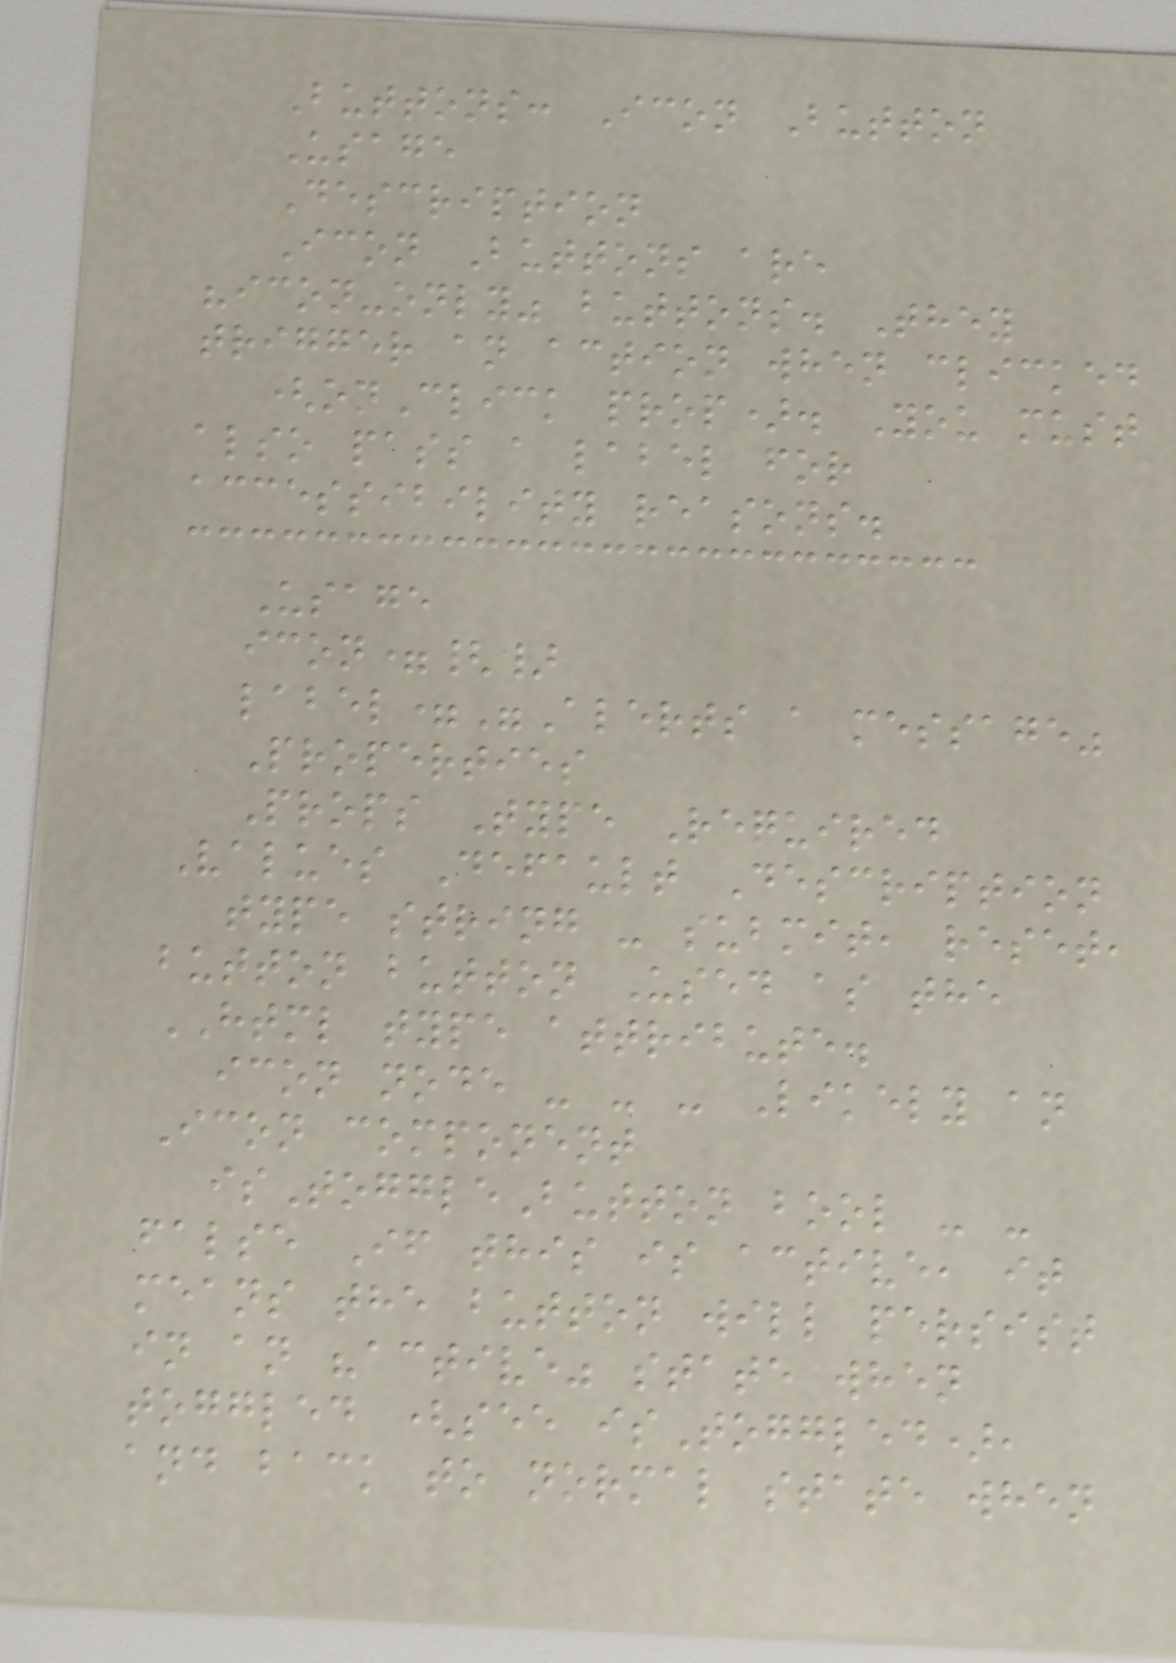Buttons: Icon Button
Usage
Description
Icon Buttons are
"icon-only" buttons. They
trigger an action when clicked
(onClick prop). You must
also pass a label for
accessibility reasons.
Usage
icon={}
label="Alerts a message"
Properties
Props Type Required
Values Default Description
type string - submit, reset,
button button Used as the
HTML type attribute.
icon node - - - Likely an
Icon component
isToggleButton bool - -
false If this is active, it
means the button will persist
in an "active" state when
toggled (see isToggled),
and back to normal state when
